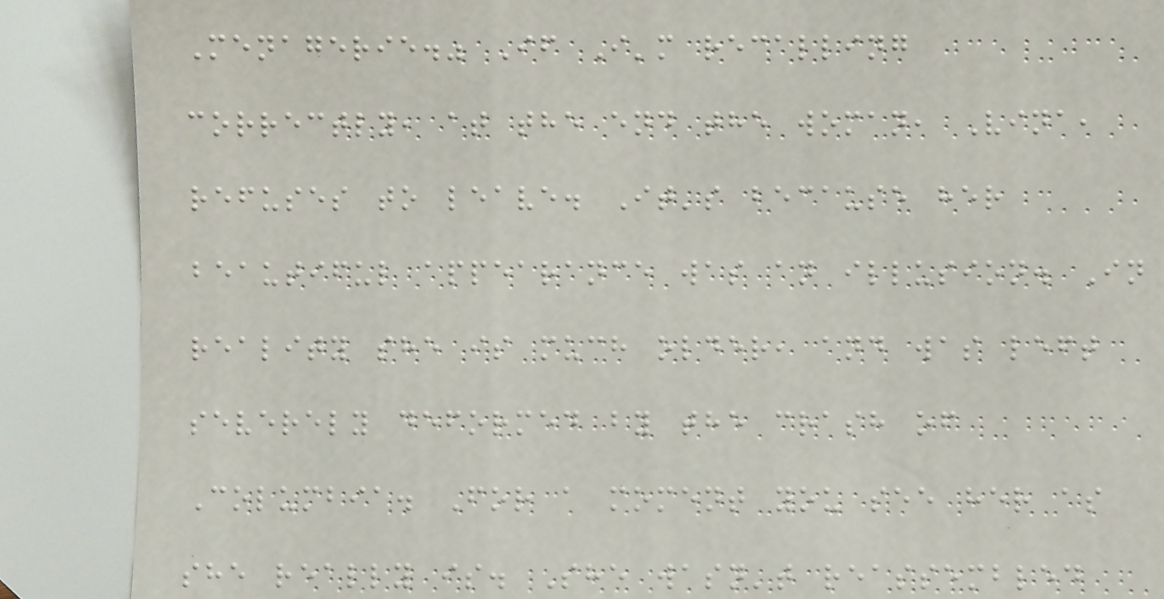Menagerie." If I'm recalling
correctly, at the end the woman, Vina,
refuses to leave. It's because her
beautiful appearance was an illusion. In
reality she is much older, and was left
severely deformed by the crash of
Columbia. For a moment you see her as
she really is. She wasn't reassembled
